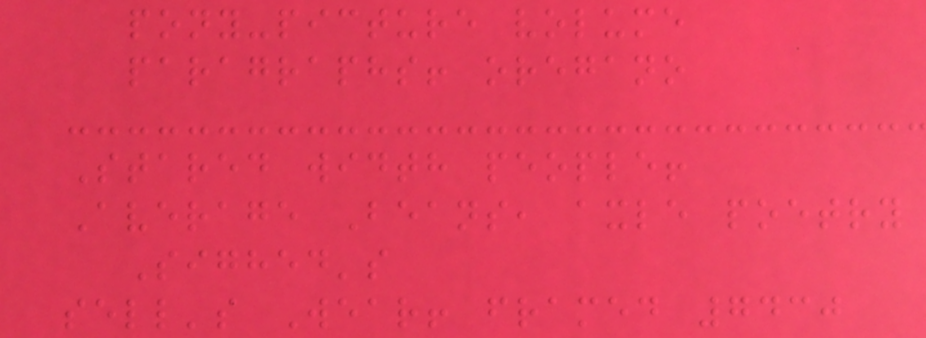pony-picture volume
paragraphs! oregano
Stared width people!
Average Beans, axle poetry
Sighed's
sell's Wear! framed 7430
